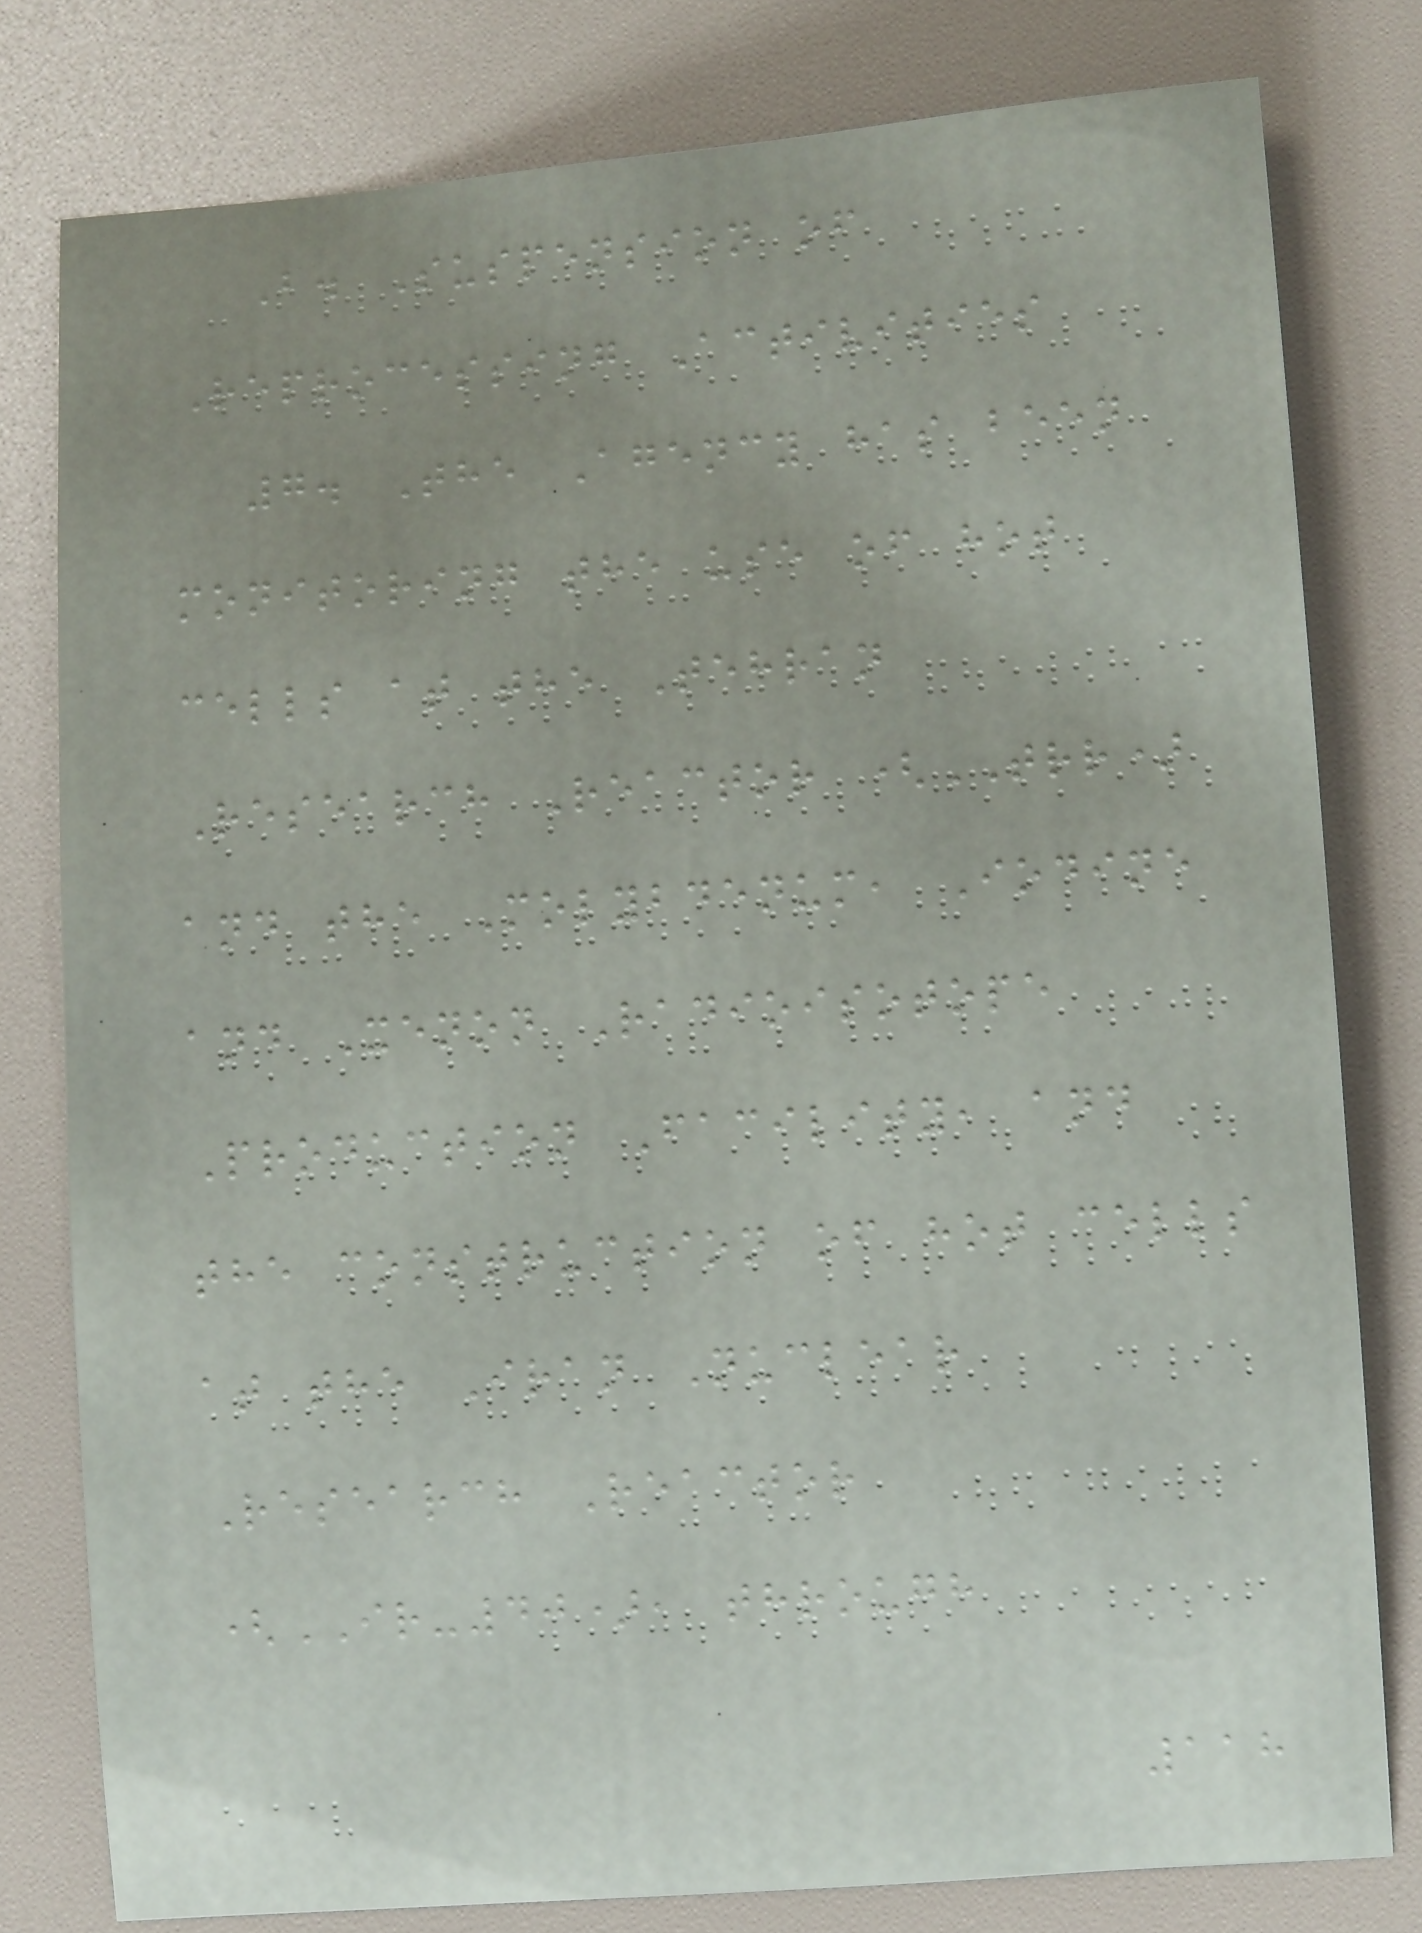B. Suspension of
Reprocessing Activities
7. The Agency has been
monitoring the use of hot
cells at the Tehran
Research Reactor (TRR)
and the Molybdenum, Iodine
and Xenon Radioisotope
Production Facility, and
the construction of hot cells
at the Iran Nuclear
Research Reactor
(IR-40), through
118
